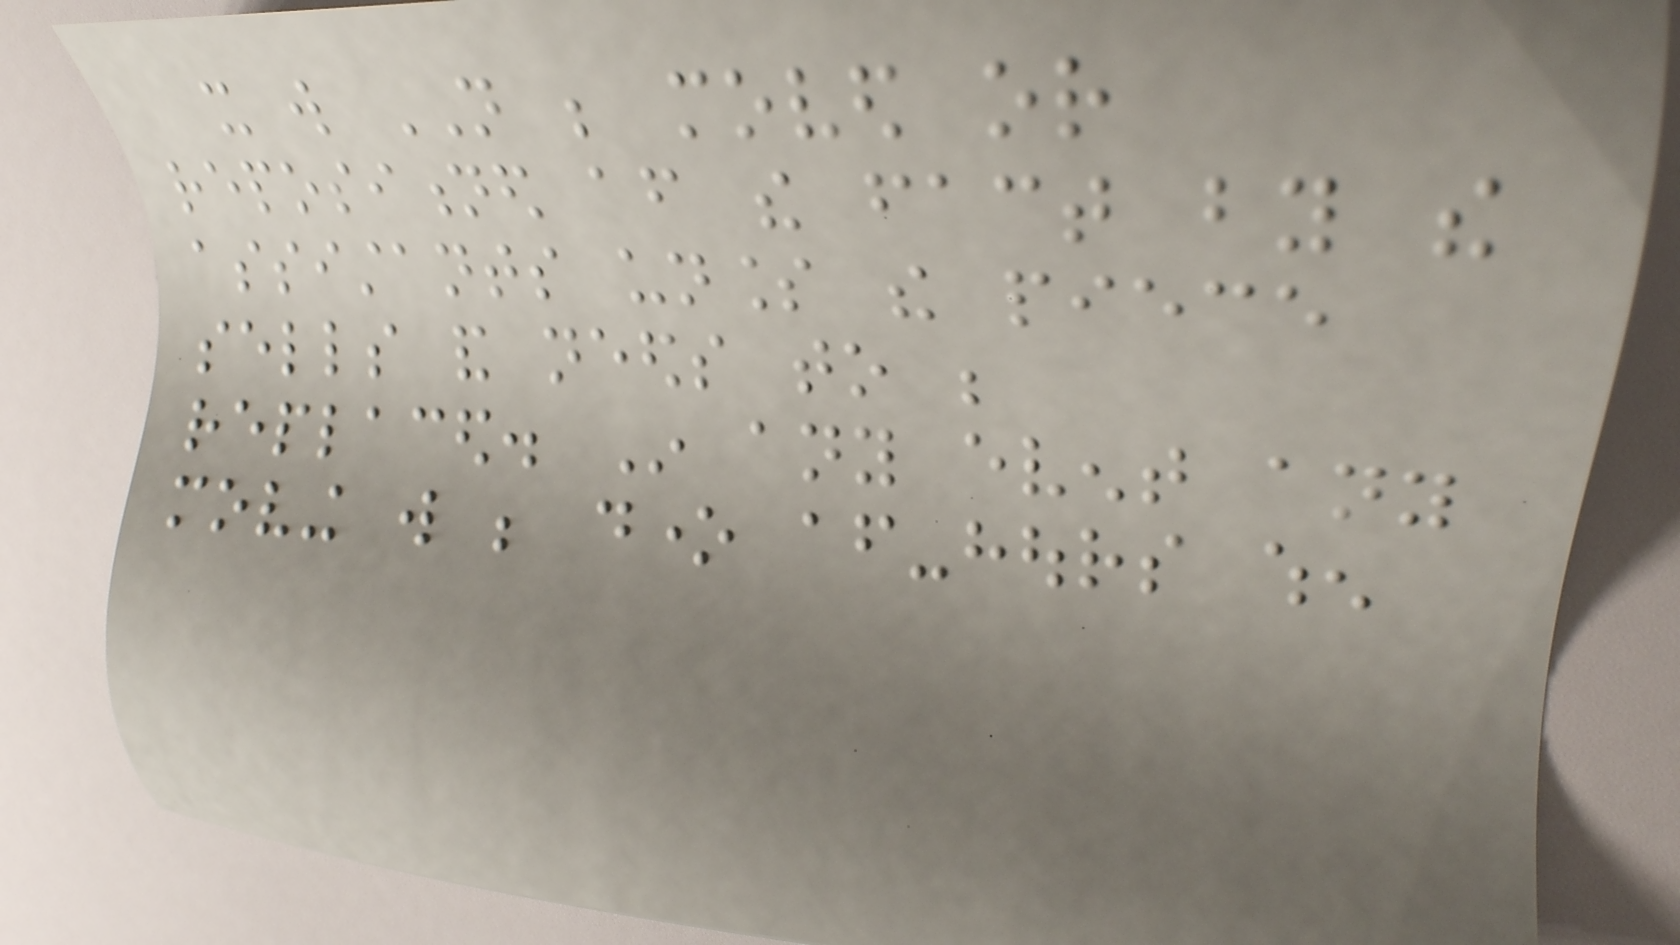it will NOT be moved or
repositioned after the fact by the
assistants unless the piece
sells and needs to be
replaced. In any event any
moving will be done after-hours when
